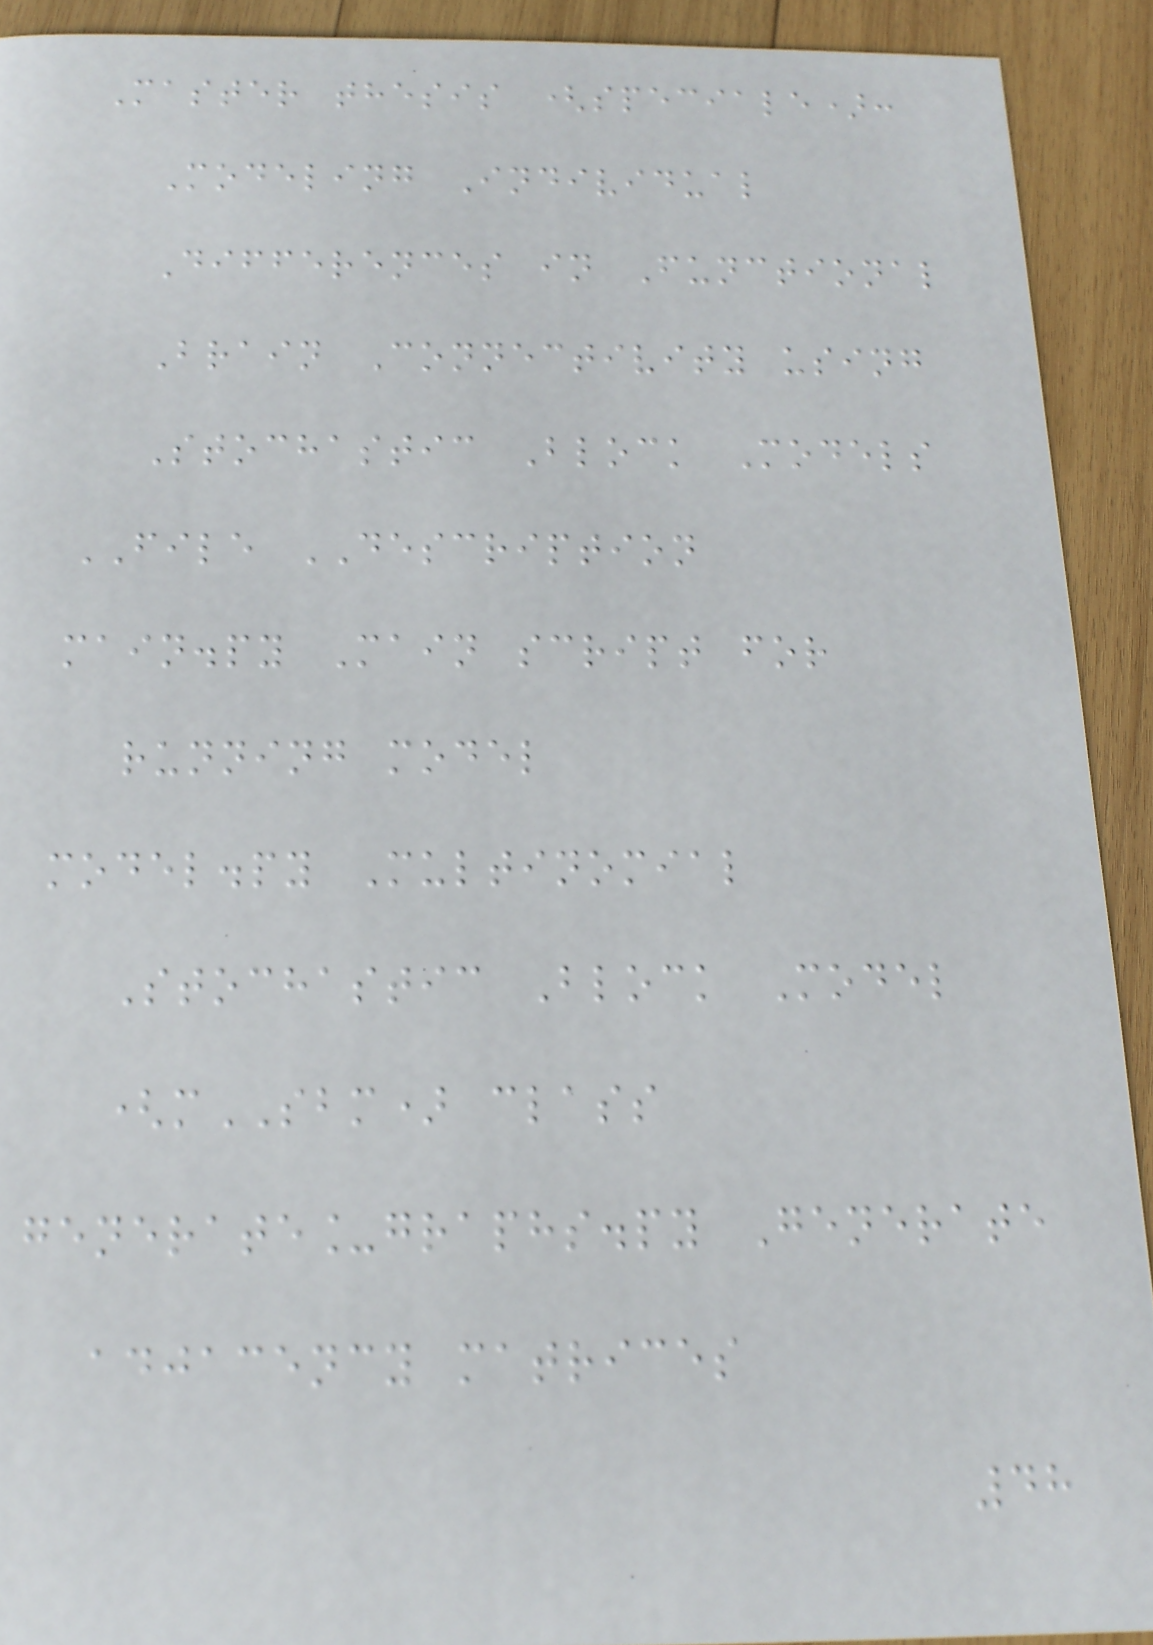Master thesis (speciale):
Modeling Individual
Differences in Functional
Brain Connectivity using
Stochastic Block Models
FILE DESCRIPTION
main.py Main script for
running model
model.py Multinomial
Stochastic Block Model
(mSBM) class
generate_graphs.py Generate
adjacency matrices
48
